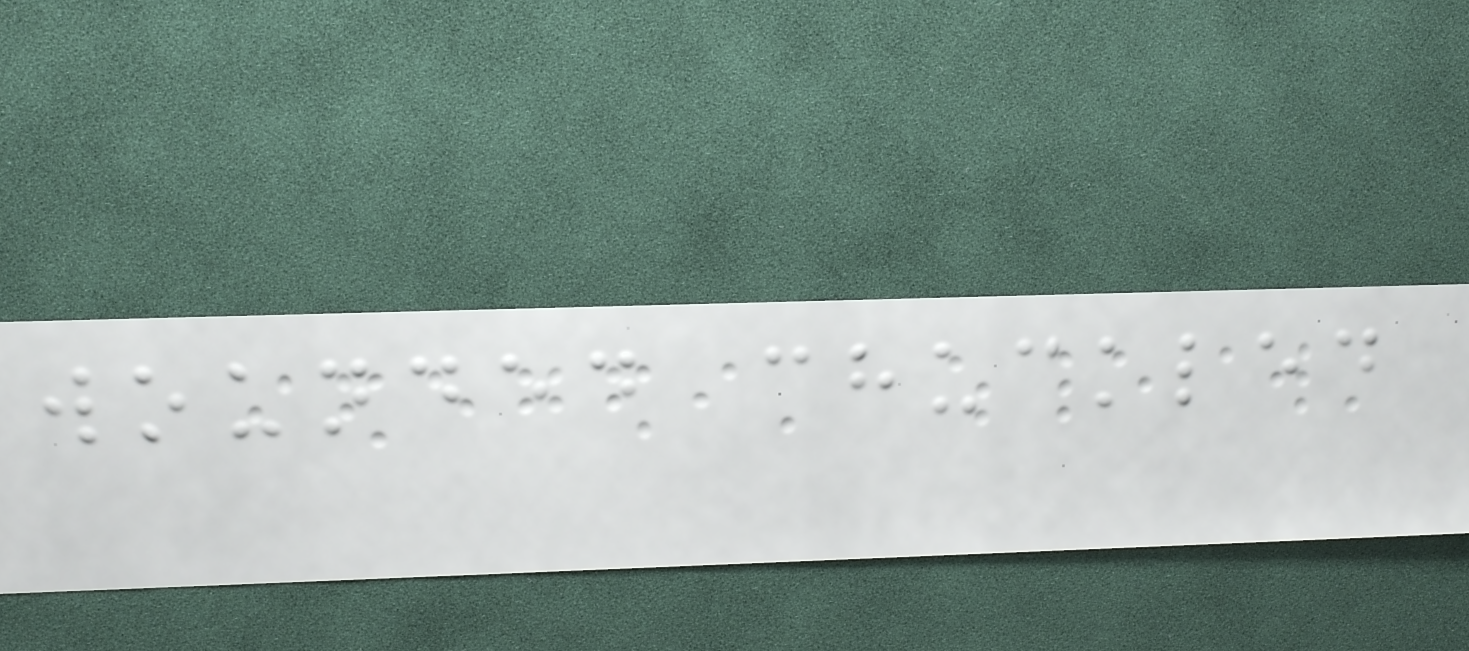wounded chuckled
